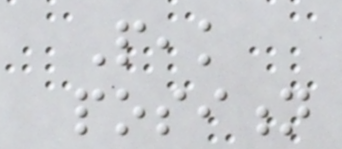Peak
position
